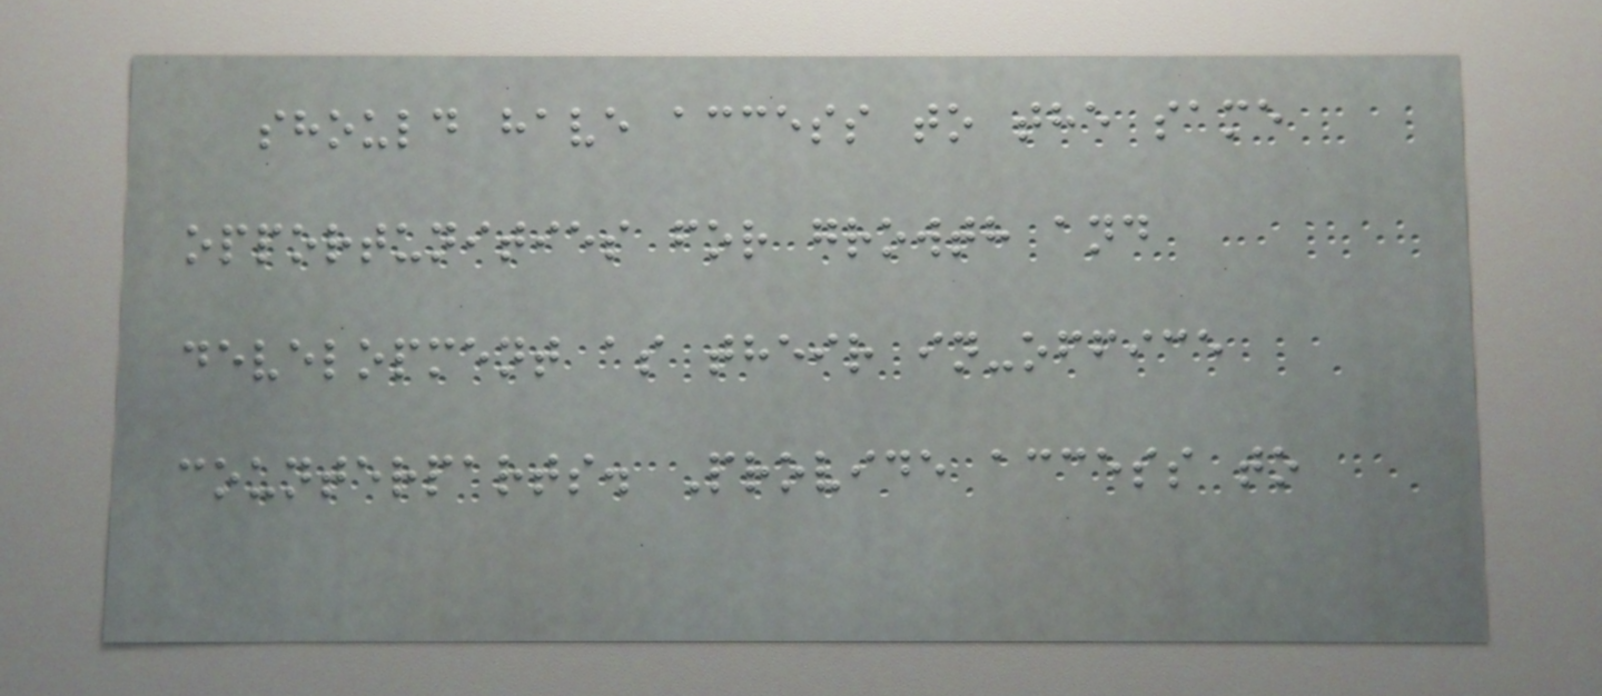should have access to the same
opportunities for growth and
development as their in-office
counterparts. Provide access to
